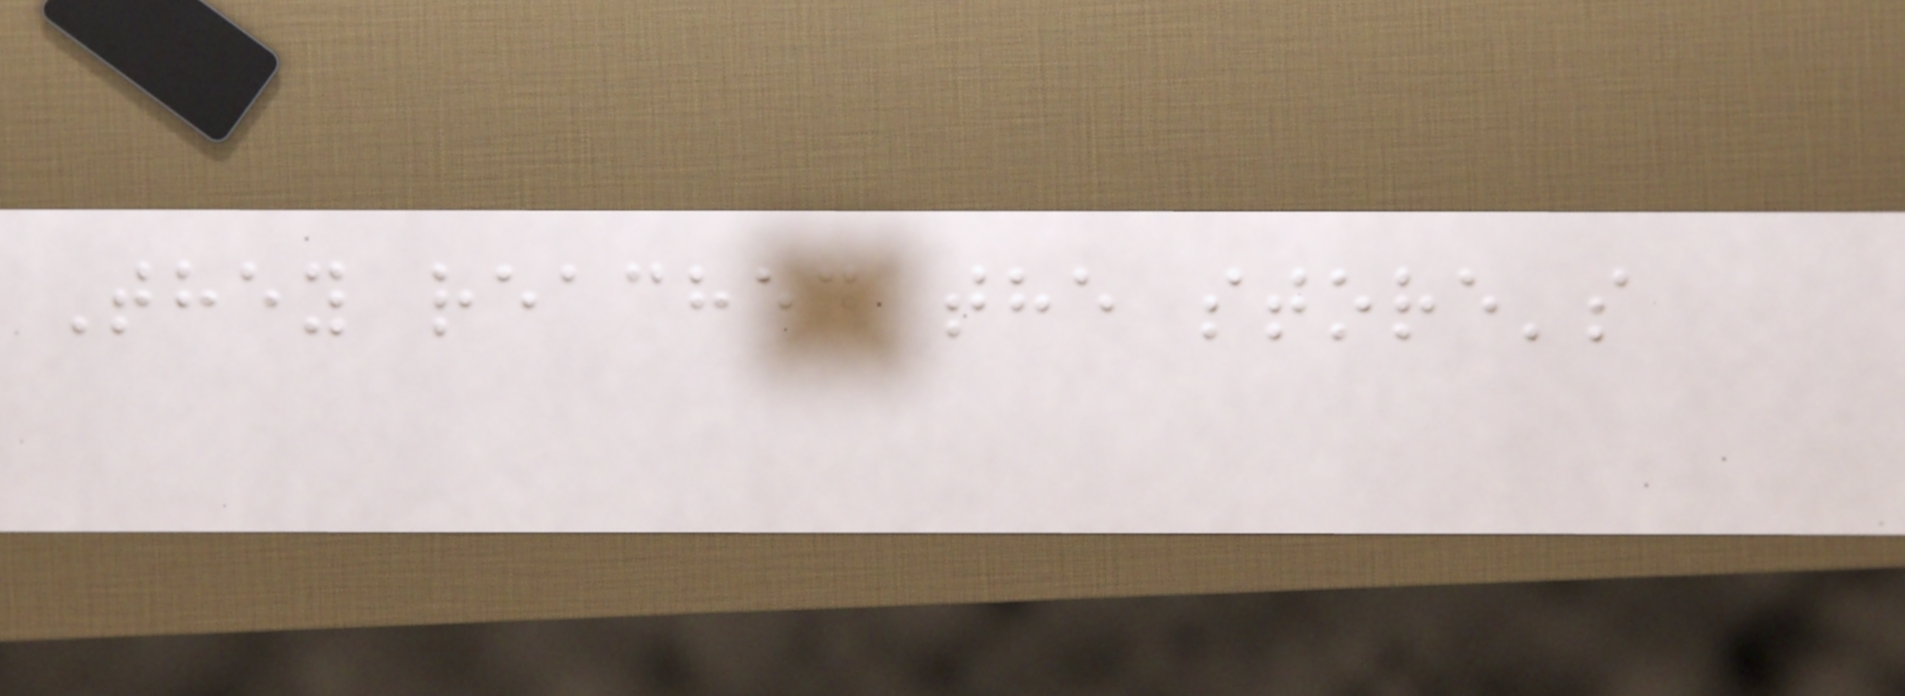They reached the store's
